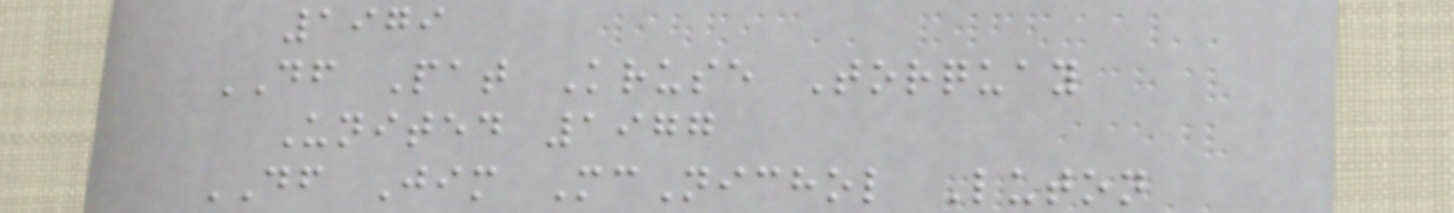1979
DF Pat Kruse Torquay
United 1977
DF Jim McNichol Luton
